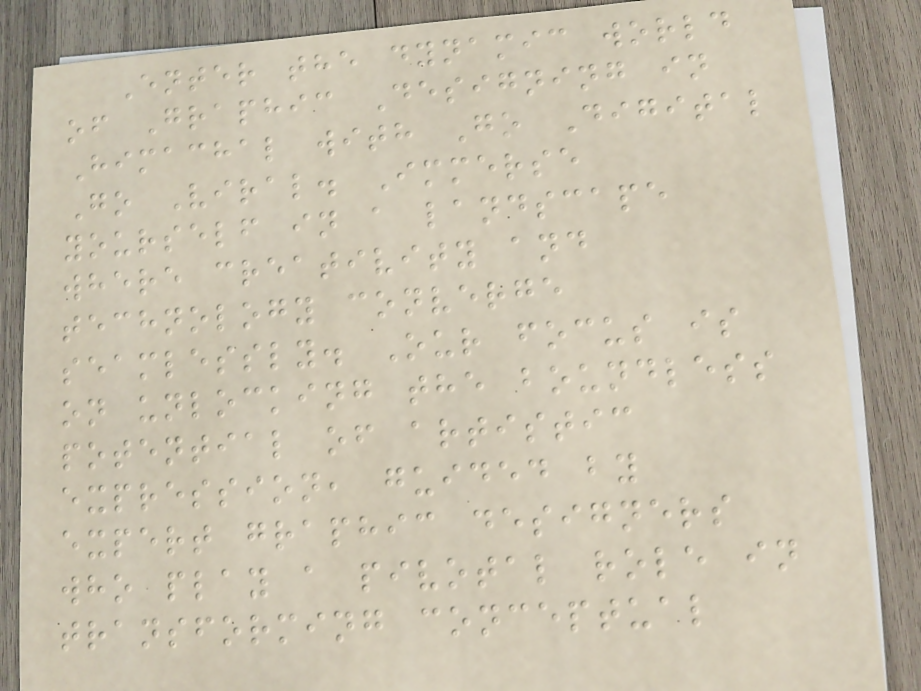Enter the dynamic world
of Graphic Designing in
Himachal with Go Digital
Go Viral. Immerse
yourself in a landscape
where creativity and
technology converge
seamlessly. Our focus is
on unlocking the boundless
potential of artistic
expression, guided by
expert graphic designers
who play a pivotal role in
transforming conceptual
